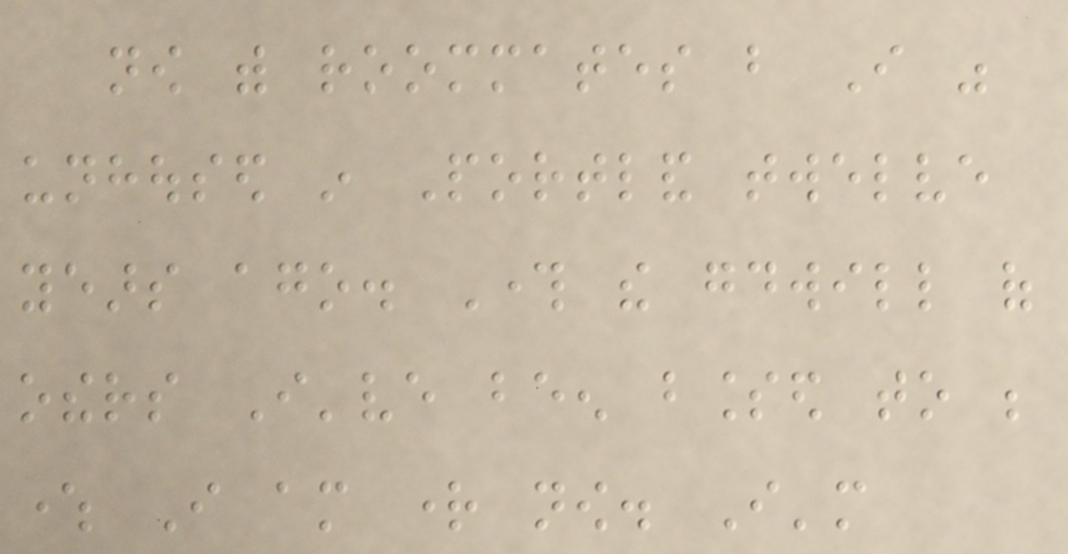now with roommates but I was
unhoused in Portland twelve
years ago. Through the goodwill of
others I've been blessed to be
where I am right now. I'm
